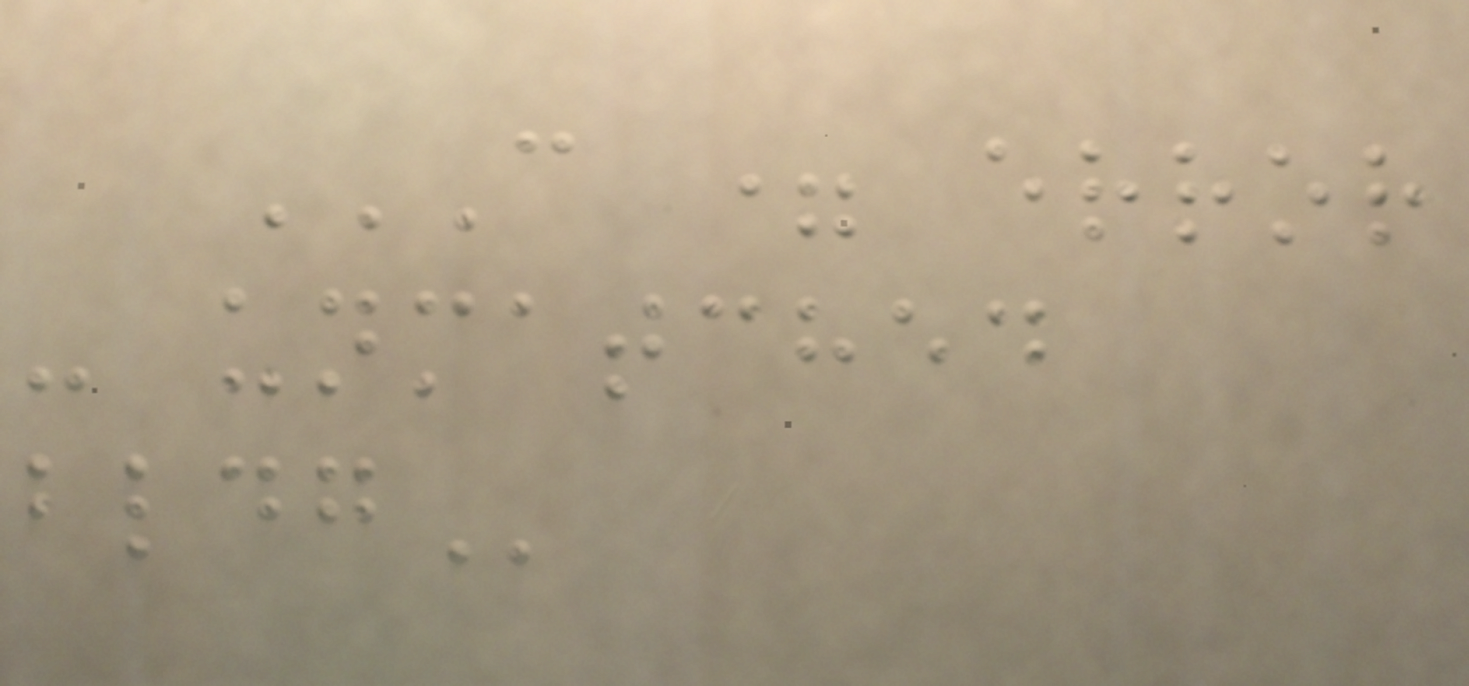C = ERROR
- UNMATCHED
BLDG
